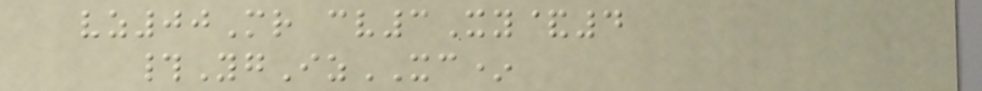vz00Mr cv3Xy&4
#YgIzXC*
